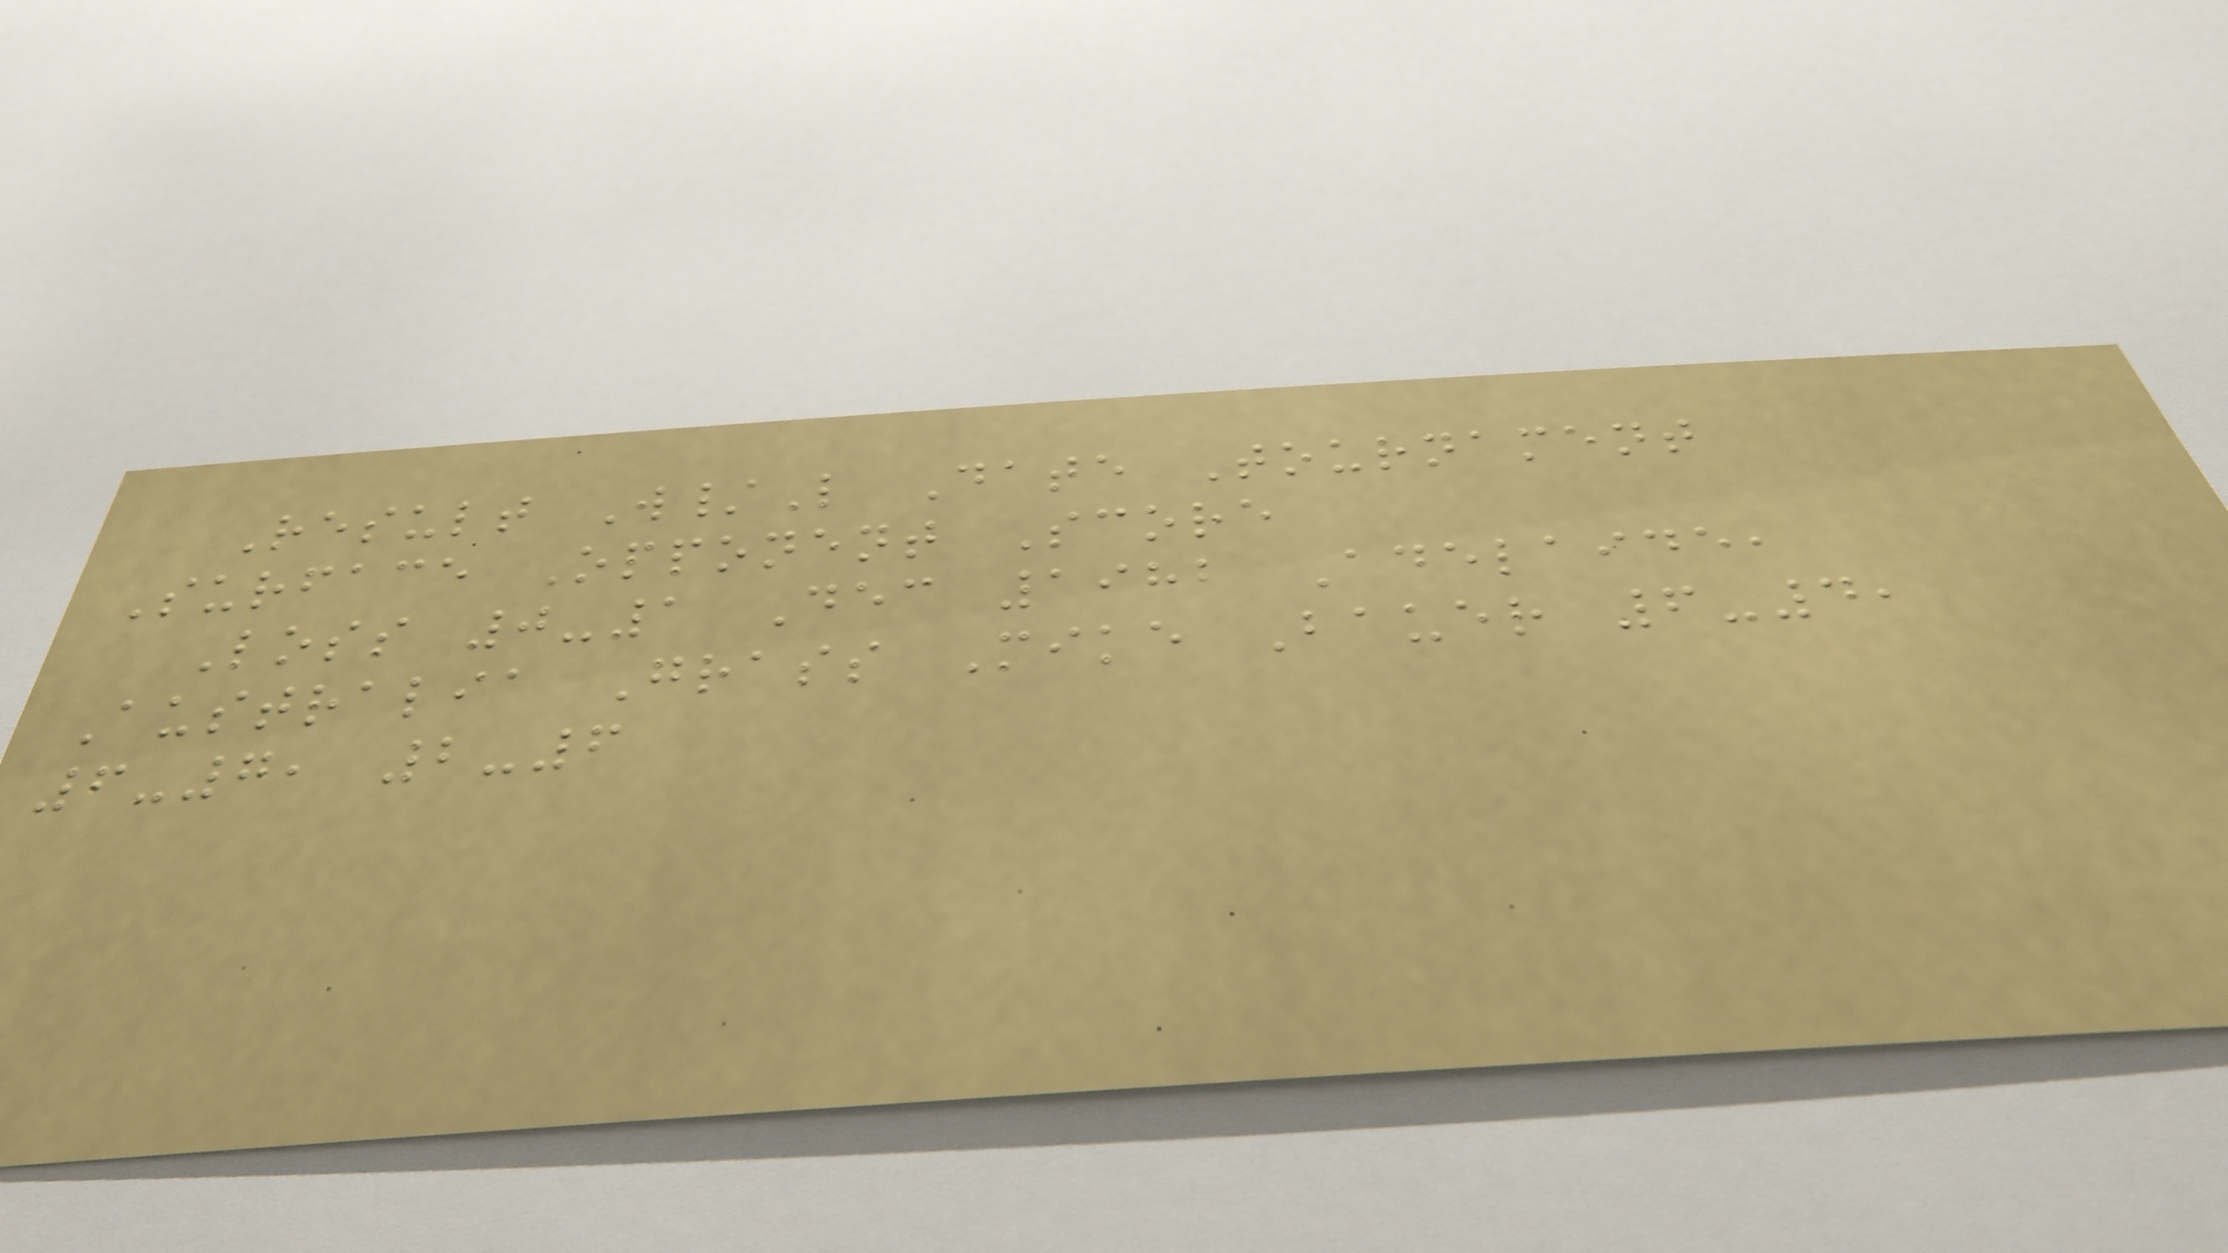Result W/L Date Tournament
Surface Opponent Score
Loss 0-1 Dec 1982 Adelaide,
Australia Grass Mike Bauer 6-4,
6-7, 2-6
